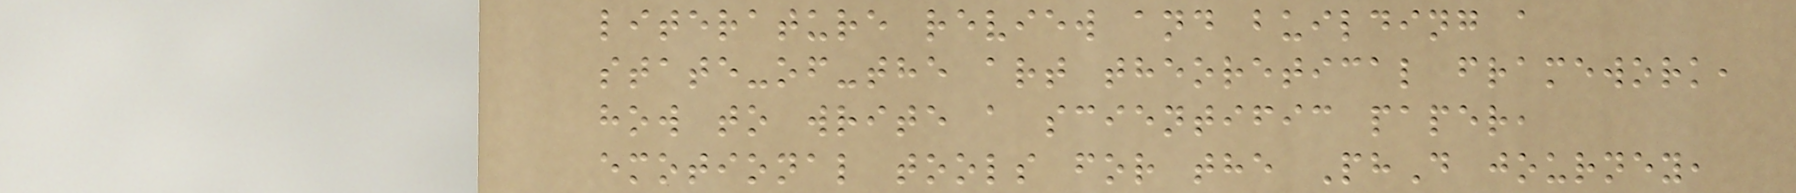literature review and building a
state-of-the art theoretical framework,
how to write a scientific paper,
emotional tools for the PhD journey,
